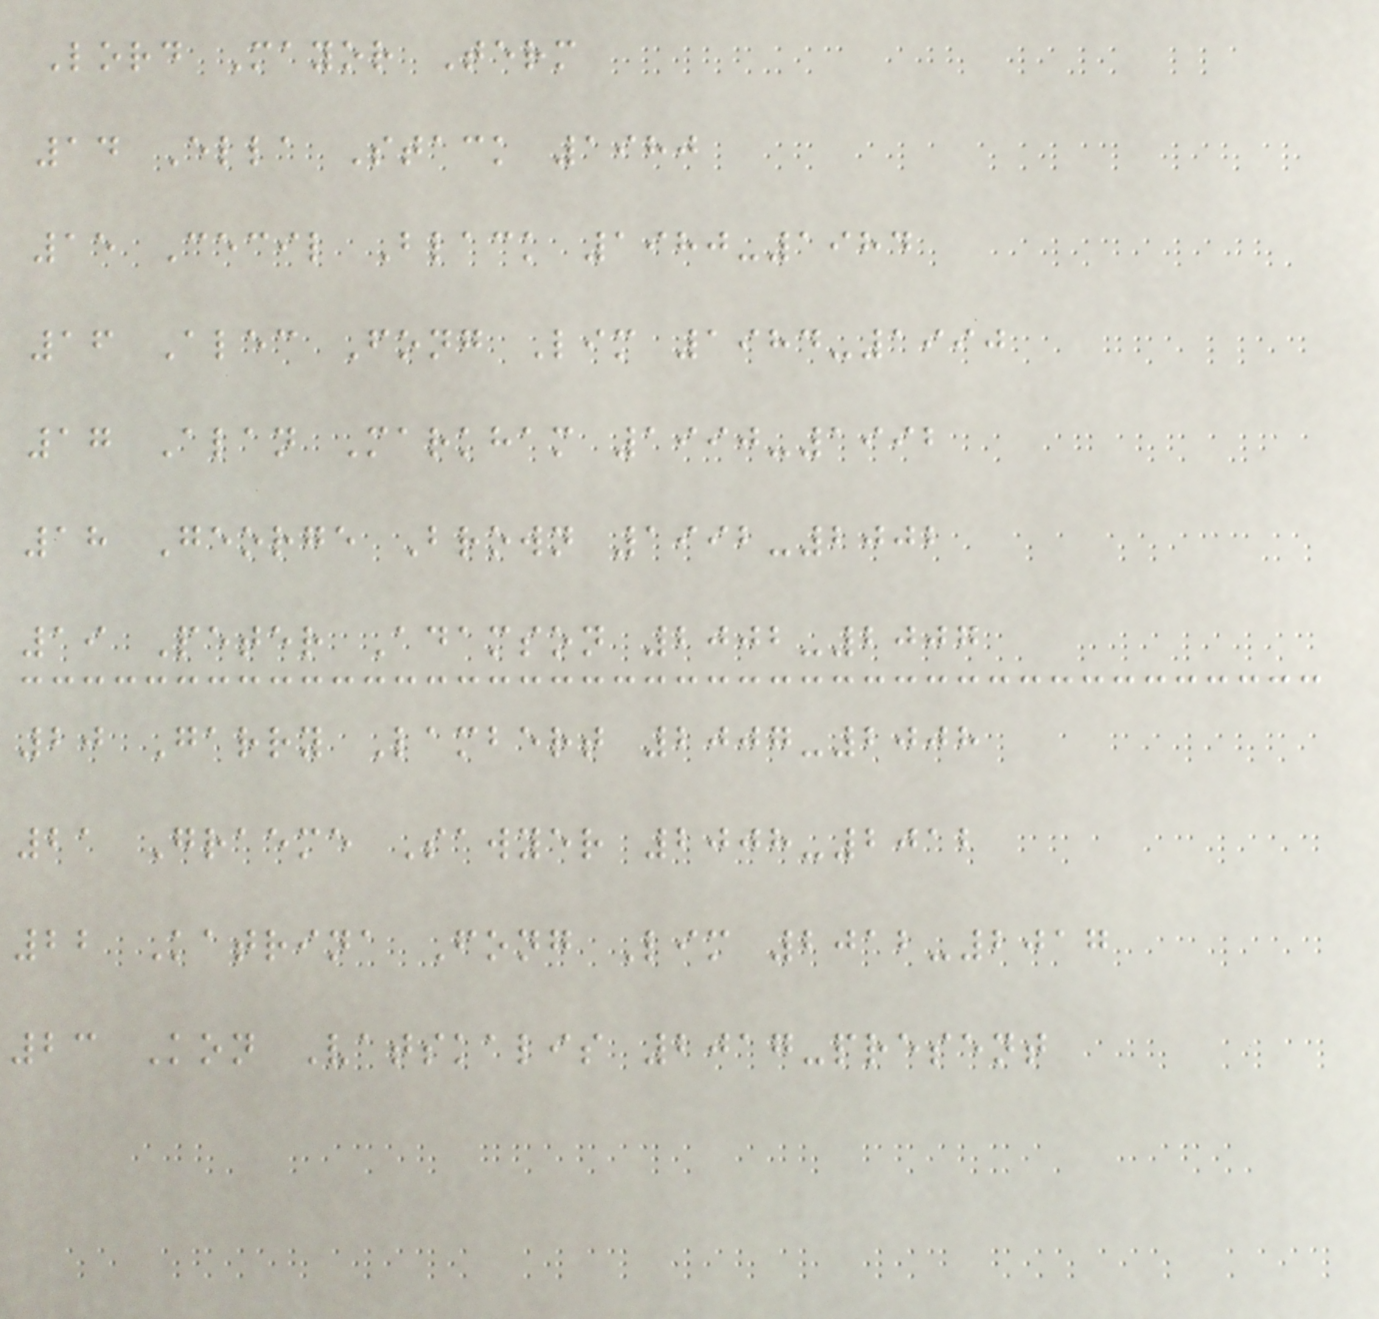Lord Mayor Term
14 Ella Stack 1980
15 Cecil Black 1980-1984
16 Alec Fong Lim 1984-1990
17 Alan Markham 1990-1992
18 George Brown 1992-2002
19 Peter Adamson 2002-2007
20 Garry Lambert 2007-2008
21 Graeme Sawyer 2008-2012
22 Katrina Fong Lim 2012-2017
23 Kon Vatskalis 2017-present
